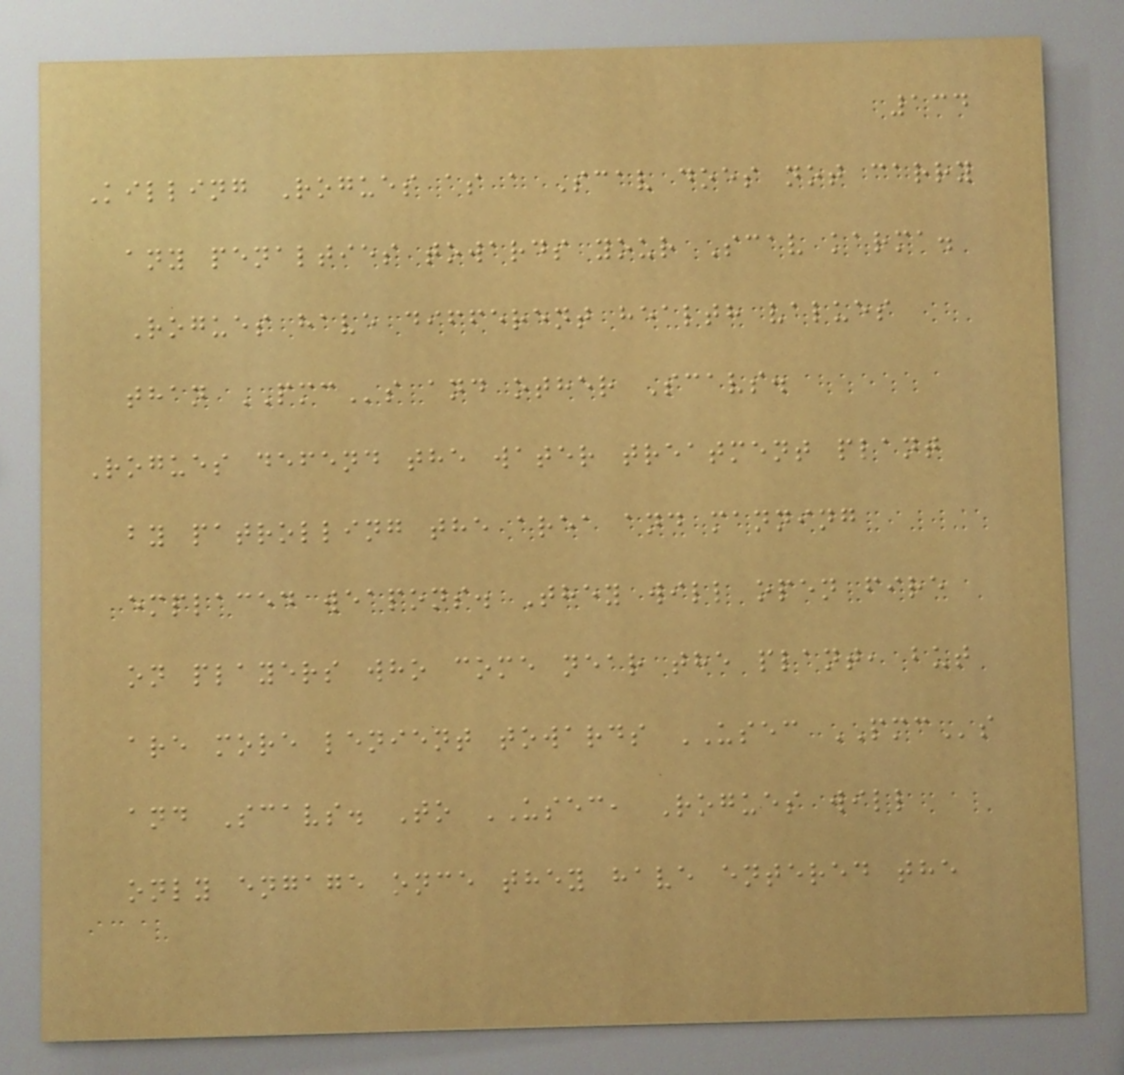134
Killing Rogues as a Scav does not carry
any penalties towards your Scav karma.
Rogues have different health values
than PMCs and other Scavs.
Rogues defend the water treatment plant
by patrolling the area and manning
emplaced weapons. They will open fire
on players who come near the plant, but
are more lenient towards USEC PMCs
and Scavs. To USEC, Rogues will
only engage once they have entered the
